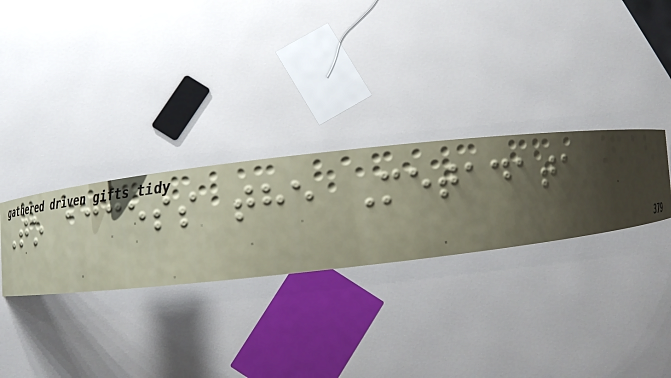To access the Metadata
